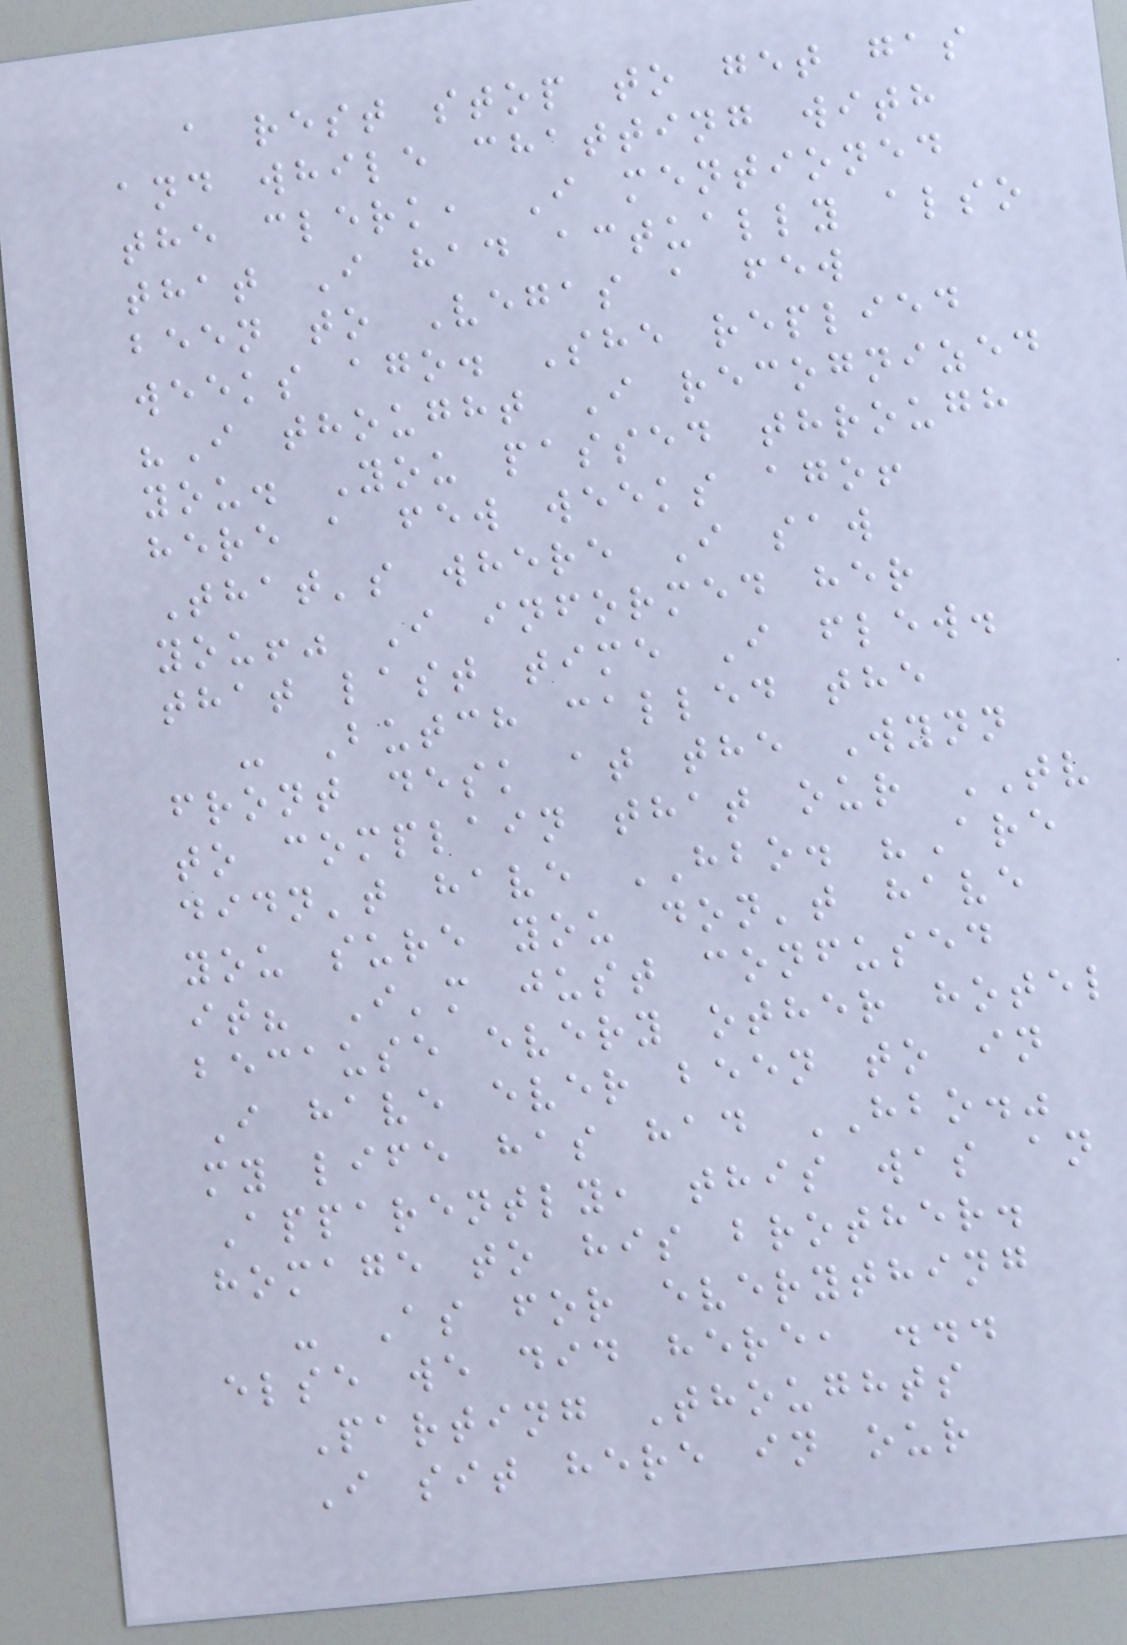a rest stop to get gas
and while chatting with
the clerk, I mentioned
that I had actually also
been to Vegas a few
weeks ago. She replied
"I thought I recognized
you. You passed through
here a few weeks ago!
That's where I saw
you!" I informed her
that last time I flew.
- Butch called the
front desk at the Wynn
to complain that our TV
didn't have HBO. "Are
you sure you don't have
it? I'm just confused
because every other hotel
I have ever been to in
my life has had HBO."
Apparently, this was an
homage to his brother.
- As for everything
else we did here, ...
Parting Thoughts
I sit here in our
